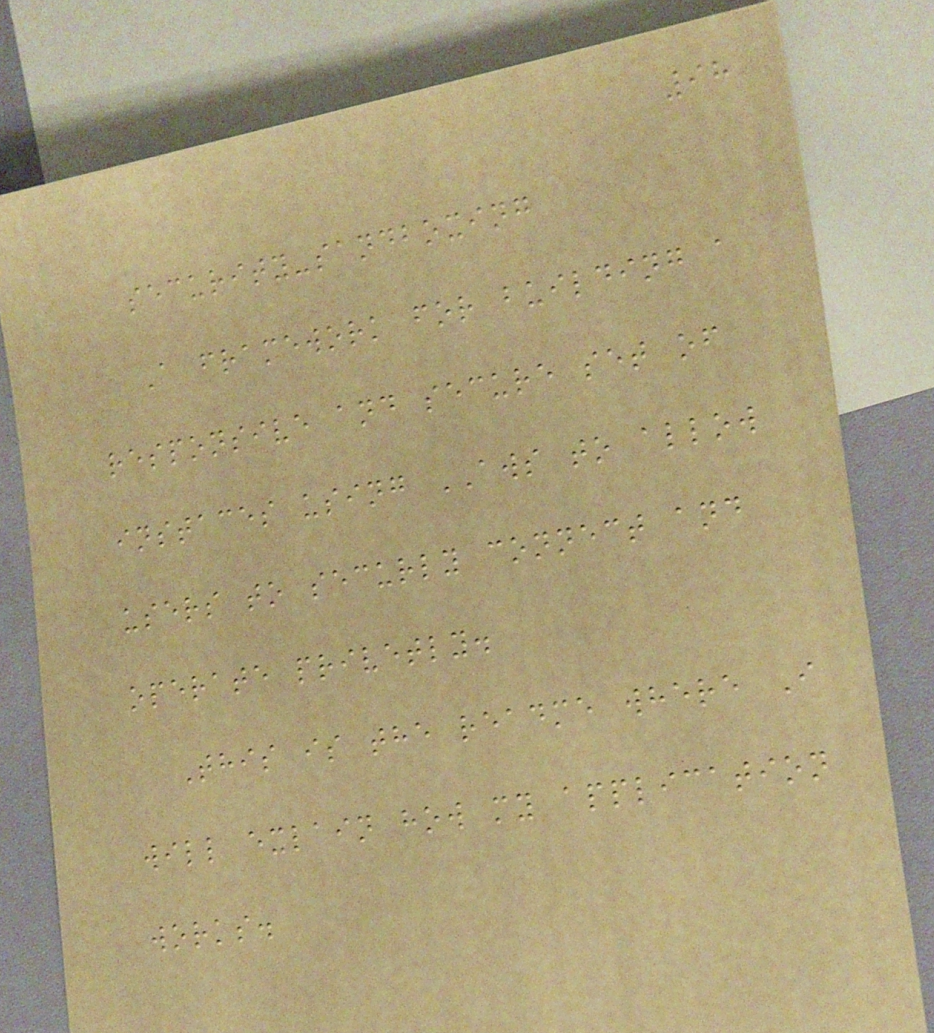98
security-sandboxing
A framework for building a
responsive and secure set of
instaces using AWS to allow
users to securly connect and
operate privetly.
This is the readme where I
will exlain how my application
works.
